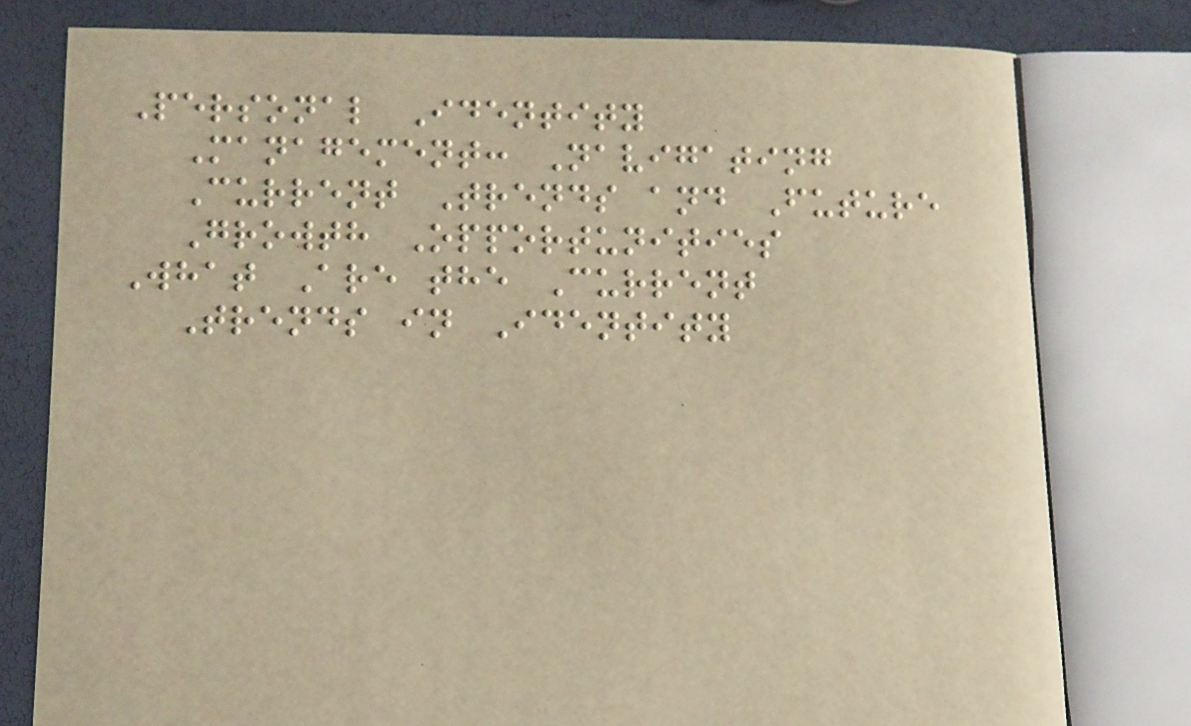Personal Identity
Management: Navigating
Current Trends and Future
Growth Opportunities
What Are the Current
Trends in Identity
